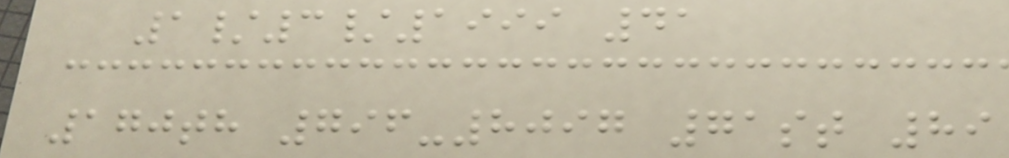1/3/1999 41
170th 796-8097 71st 89
